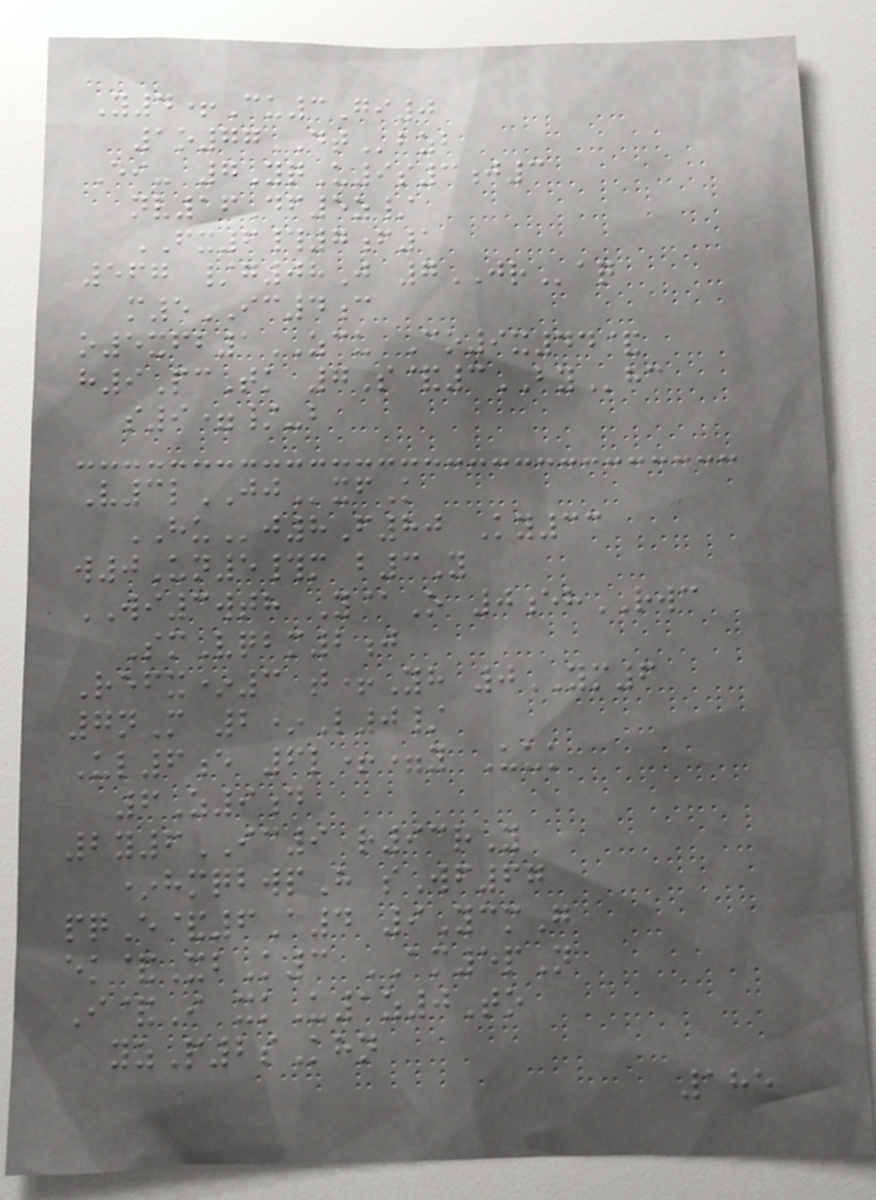Y4+Cu3Gi0
1o77DTbzb
Ei- 7YqU9s3j3
nv16Df5z/
FX6#7f1
567 /g08J 7JRaq
m5IC4c
o5xfb1ZCU Co9x44&
h9PcTk 7S&3BYhc
s9=/-b
V3lJJxfK
HUj8F80 Ky33
w0Un5#m b3Y
WI3wth Y@O 0ehRWC
SmVqbm2j
Refx*3 t+Yh 0YM6
7nM 2*L0/
Ul6e 6l+=y Uuk
6Z9d
2y6IC9 r93rY
*hmqbwpH sWf67
pqE&6A4 9YcmG
ek&XbK3 AM5pN
I&I xkU1z0To
yzP2sKhn
185
